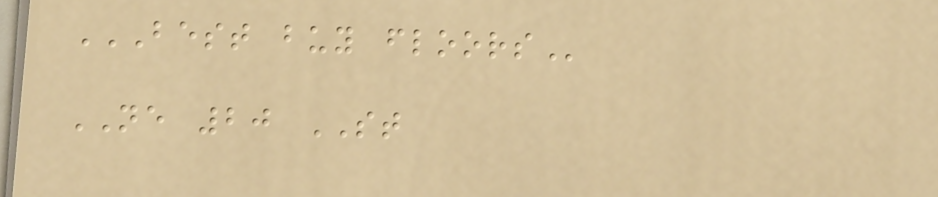BEST BUY FLOORS
NE 20 ST
